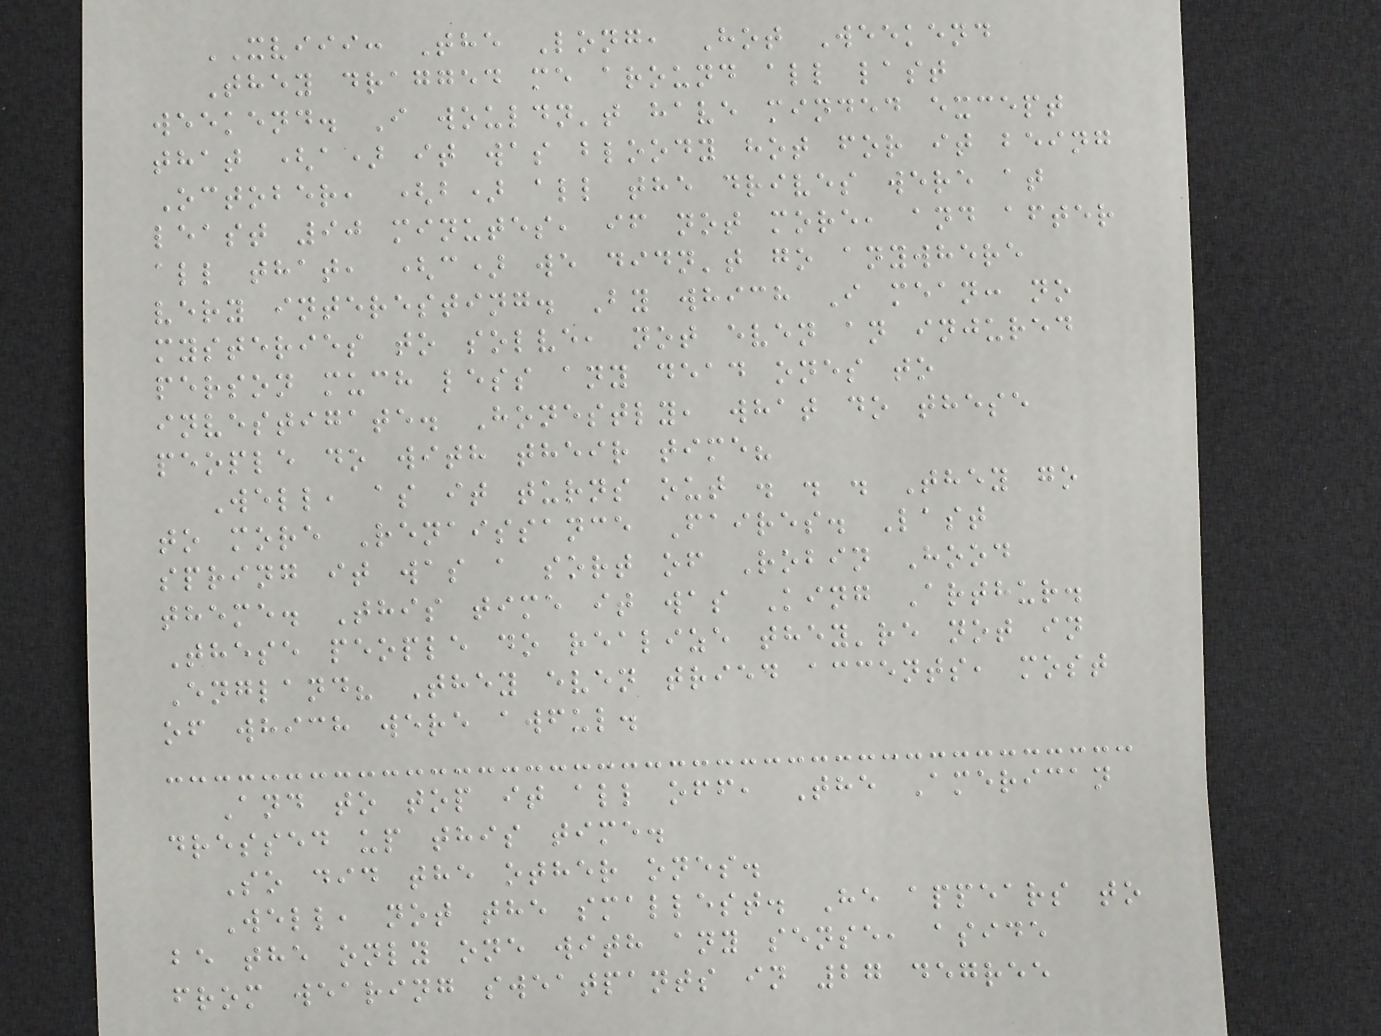XVIII: The Long, Hot Weekend
They dragged me around all last
weekend. I wouldn't have minded except
that (a) it was bloody hot for it being
October, (b) all the drives were at
least 90 minutes, if not more, and after
all that, (c) we didn't go anywhere
very interesting. By which I mean: no
mysteries to solve, not even an injured
person much less any dead ones to
investigate. Honestly, what do these
people do with their time?
Well, as it turns out . . . They go
to more Renaissance Faires. Last
spring it was a sort of Robin Hood
theme. This time it was King Arthur.
These people do realize they're not in
England? They even tried accents, most
of which were awful.
And to top it all off, The American
dressed up this time.
So did the other ones.
Well, not the smallest. He appears to
be the only one with any sense, aside
from wearing sweatpants in 27 degree
